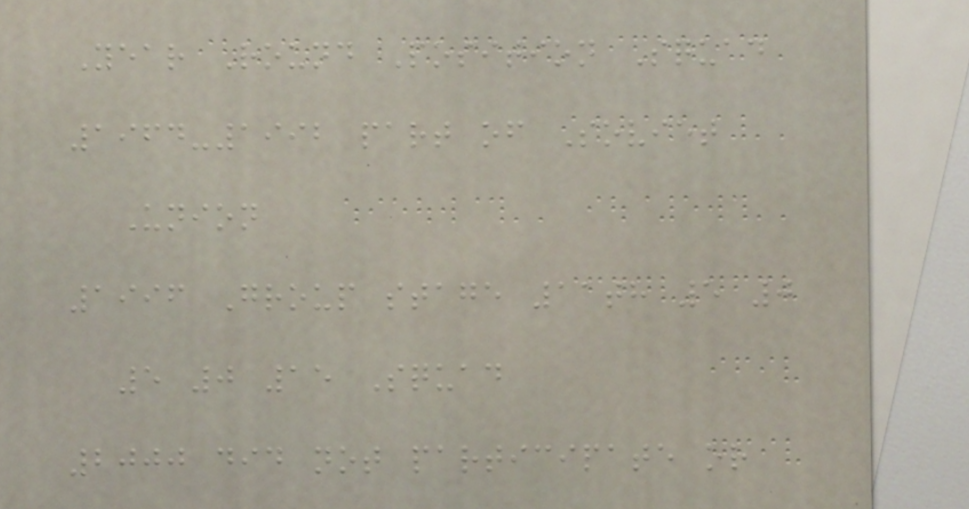Year Round Position Squad
1964-1992 part of Soviet
Union
1996 Group stage 11th 5 0
5 0 15 Squad
2000 did not participate or
